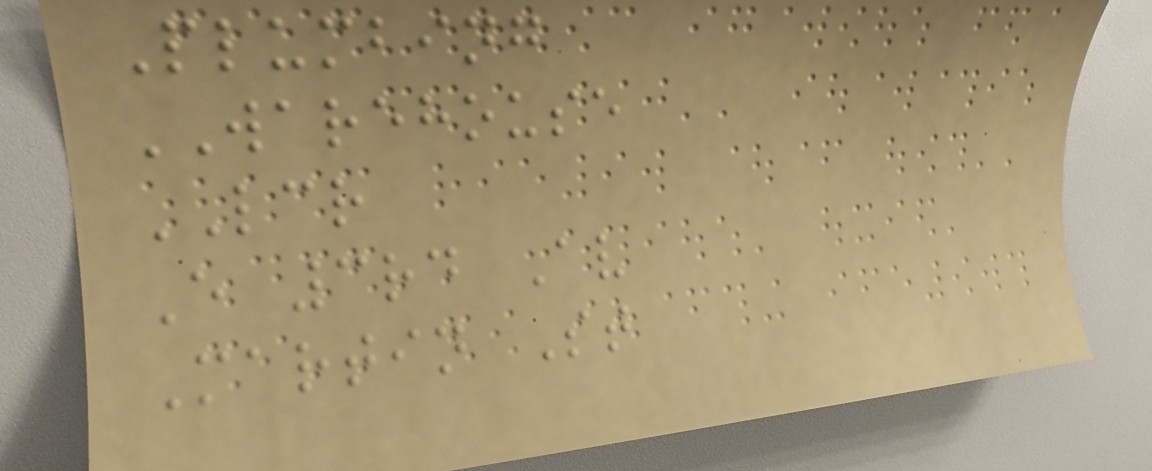Plumbing
WAREHOUSE
LCR
E 3rd Av
Martin St
